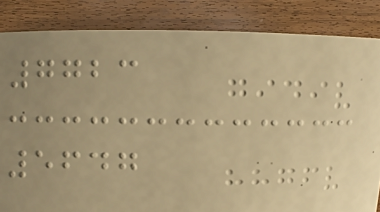7723
5647
